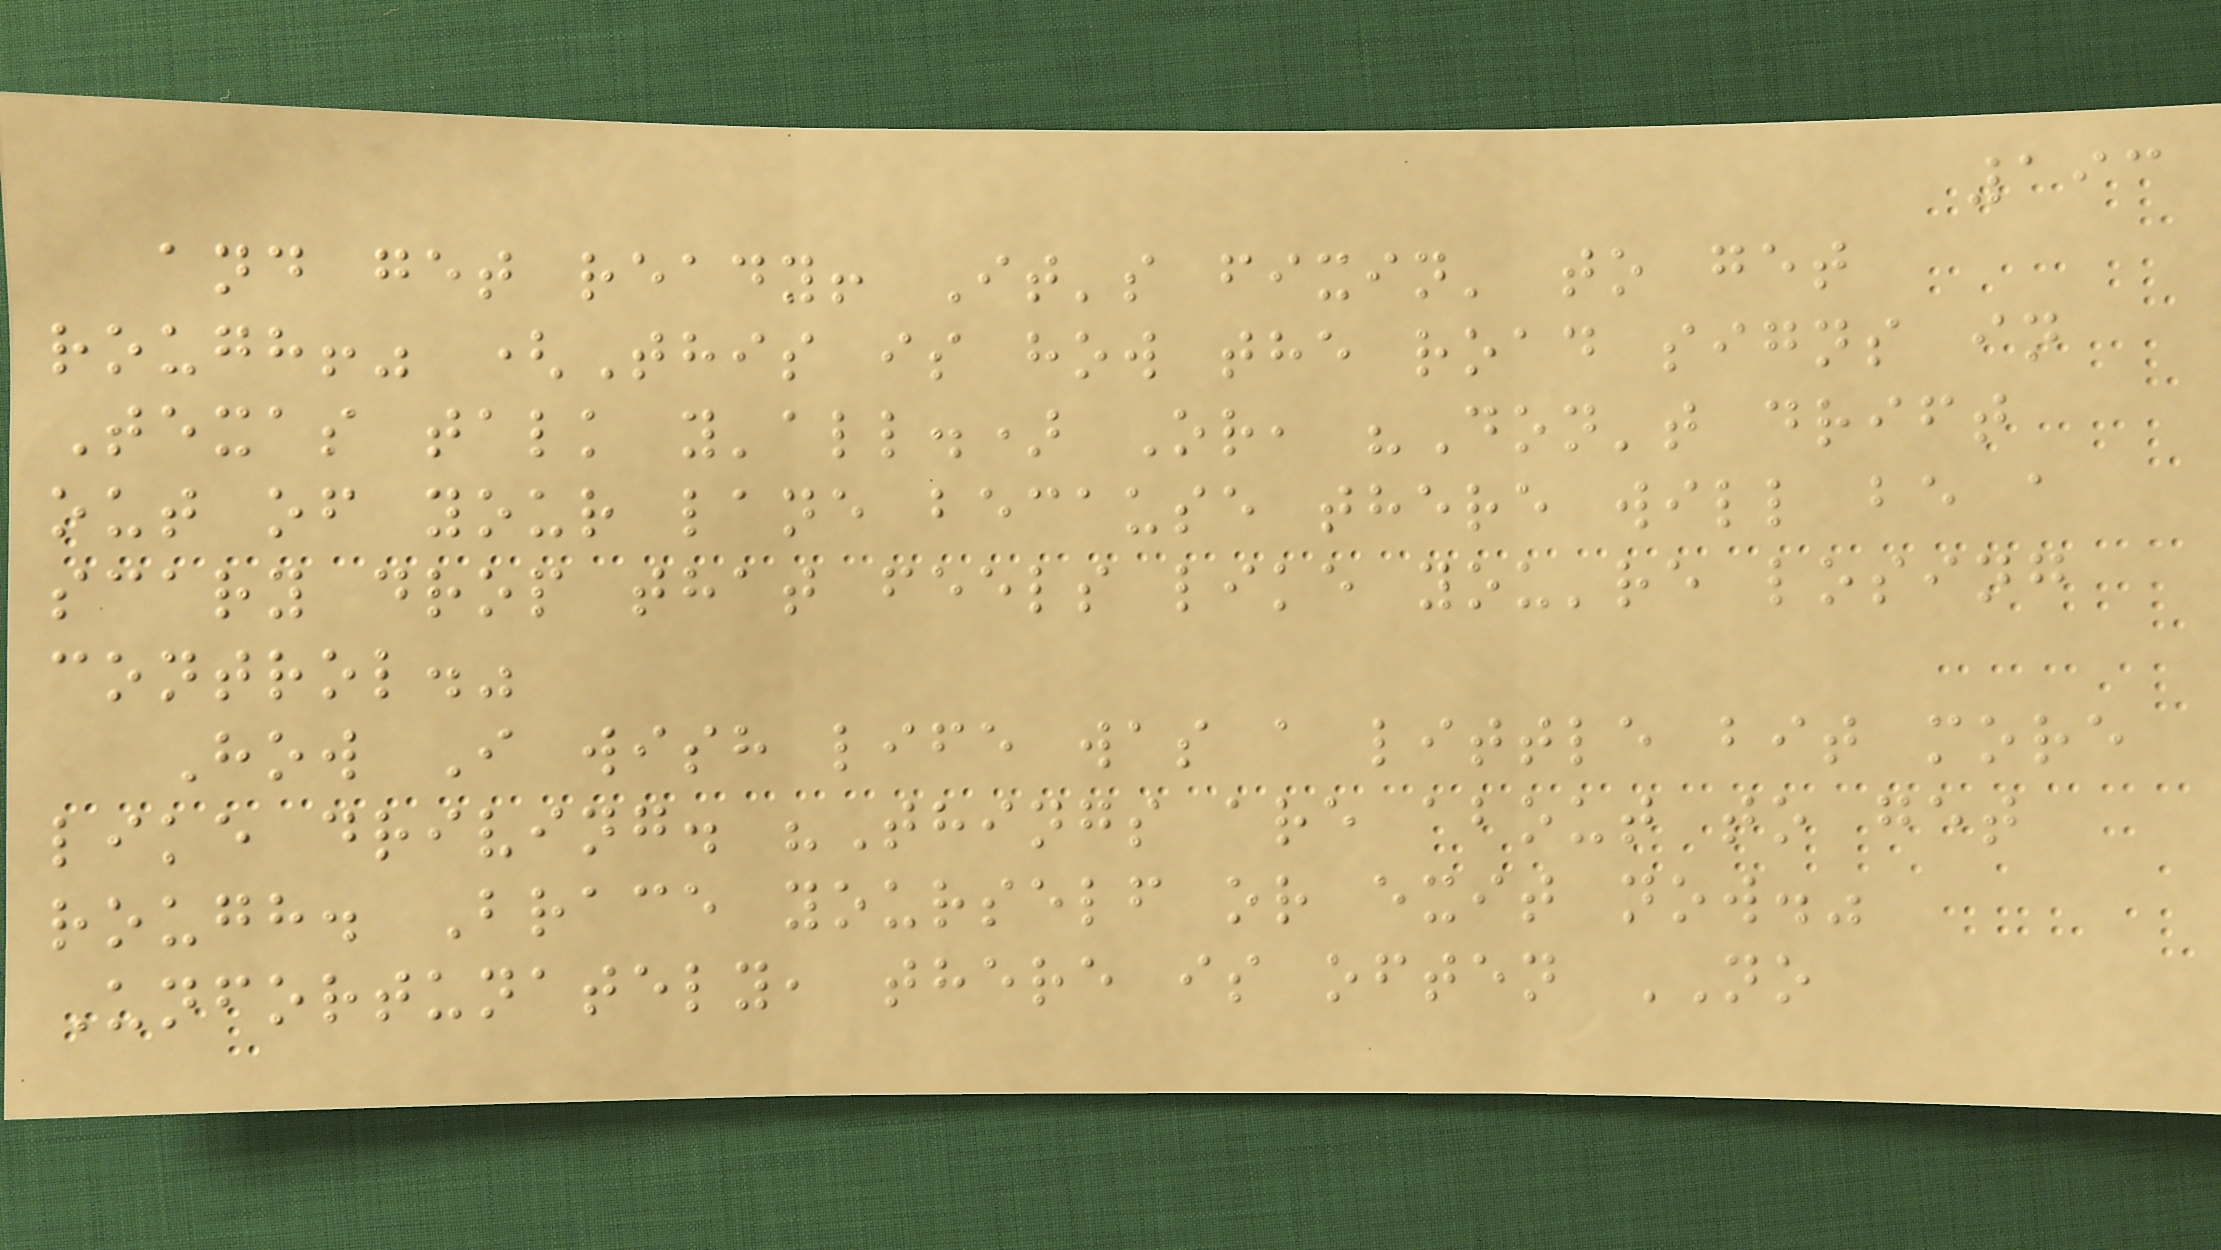193
and get ready! It's fixin' to get
rough!" (This is how the road signs in
Texas talk y'all.) Or, "Don't drift
out of your lane because there will be a
scary drop that feels like you're losing
control."
How I wish life was a little bit more
like driving. "Things are about to get
rough. Brace yourself or exit now."
Unfortunately, there is often NO
